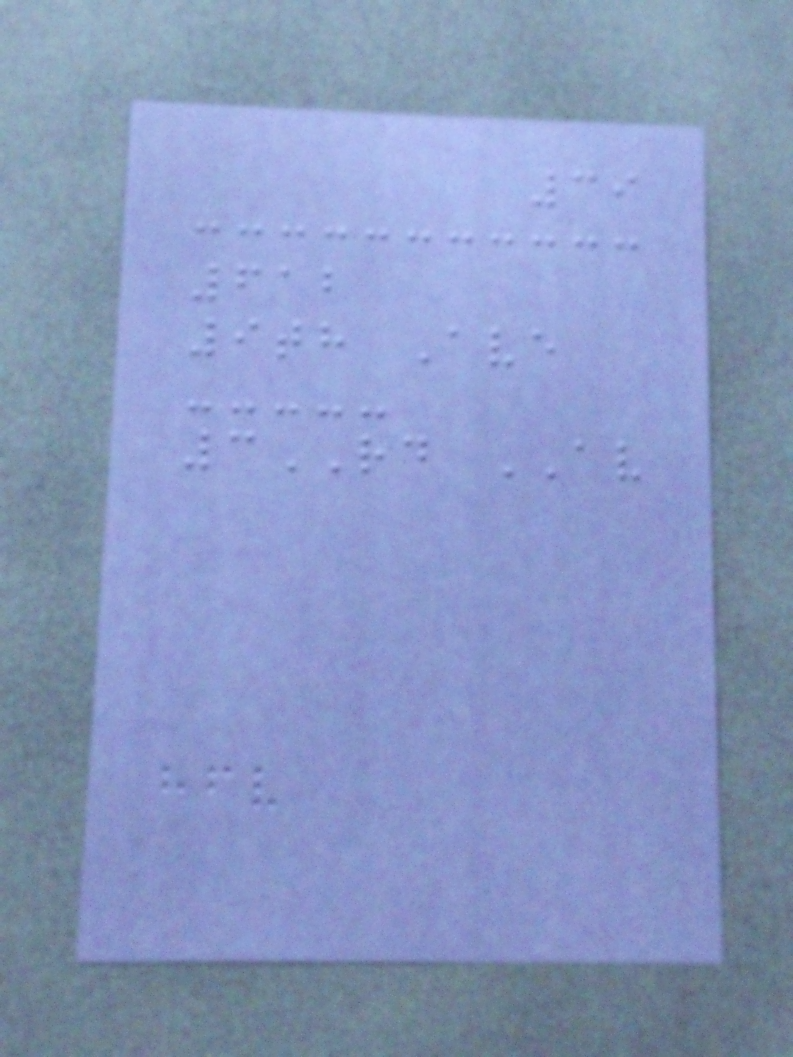39
612
9th Ave
3RD AV
